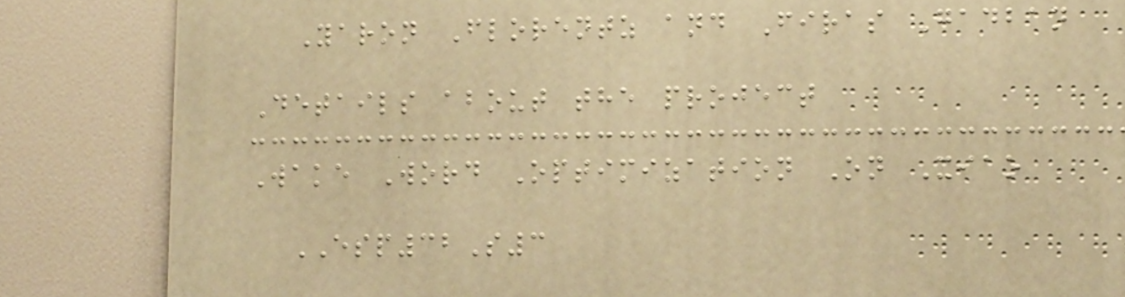Yaron Florentz and Firas Gadban
Details about the project
Wake Word Optimization On Xiao
ESP32S3
